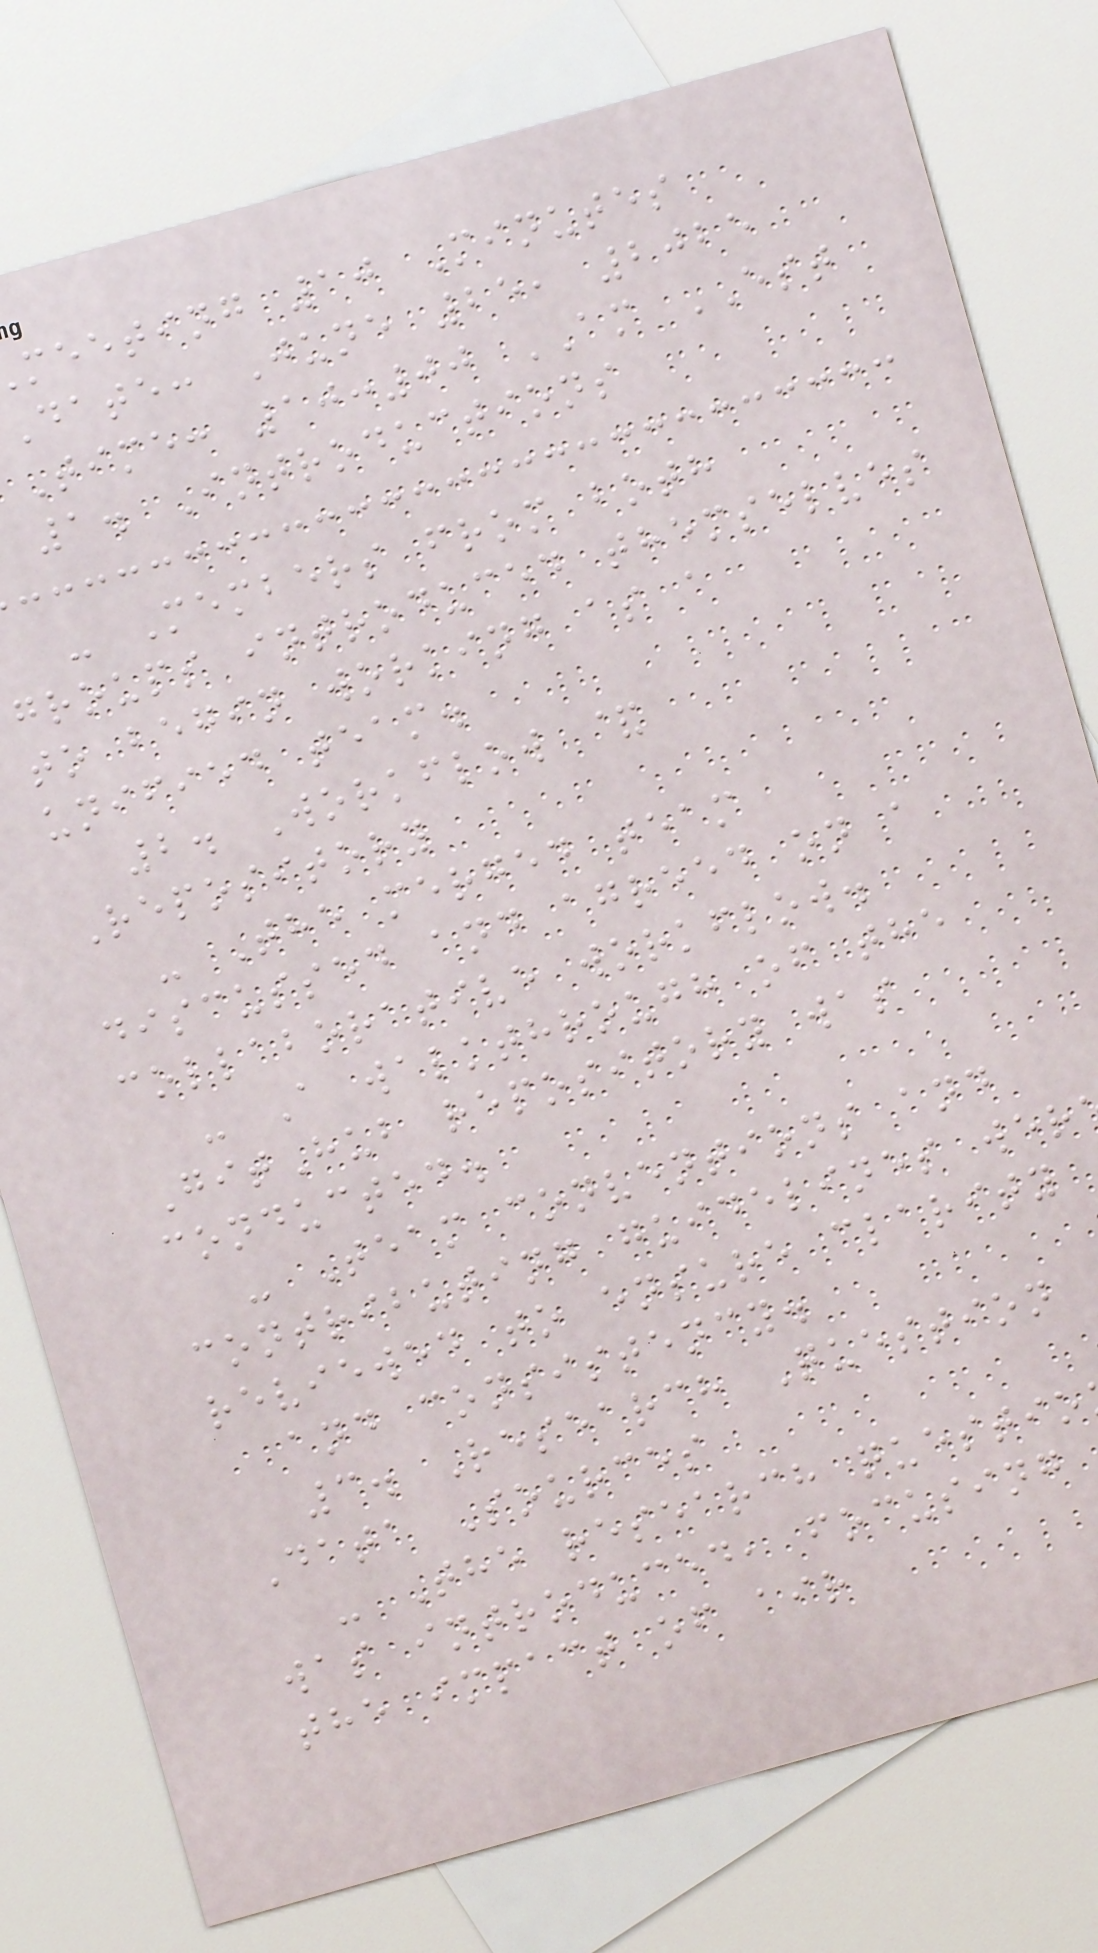meeting 10 Minutes
Date: June 25, 2025
Time: 10:00 AM EST
1. Introductions
- Members from both
groups introduced themselves
to begin working as a
unified team.
2. Workflow &
Repository
- The merged team
discussed and agreed on a
collaborative workflow.
- A walkthrough of the
GitHub repository was
conducted.
- Team conventions and
contributing guidelines wer
reviewed to ensure clarity
and consistency.
3. Research Question
Data Sources
- The research questio
was introduced, focusing
the impact of air
